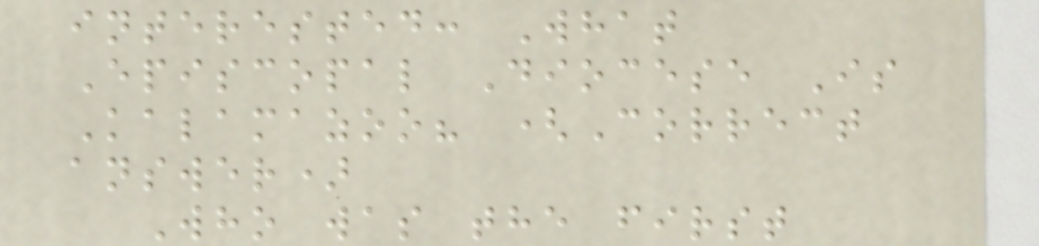interested: What
Episcopal Diocese Is
Kalamazoo? (Correct
answer)
Who was the first
